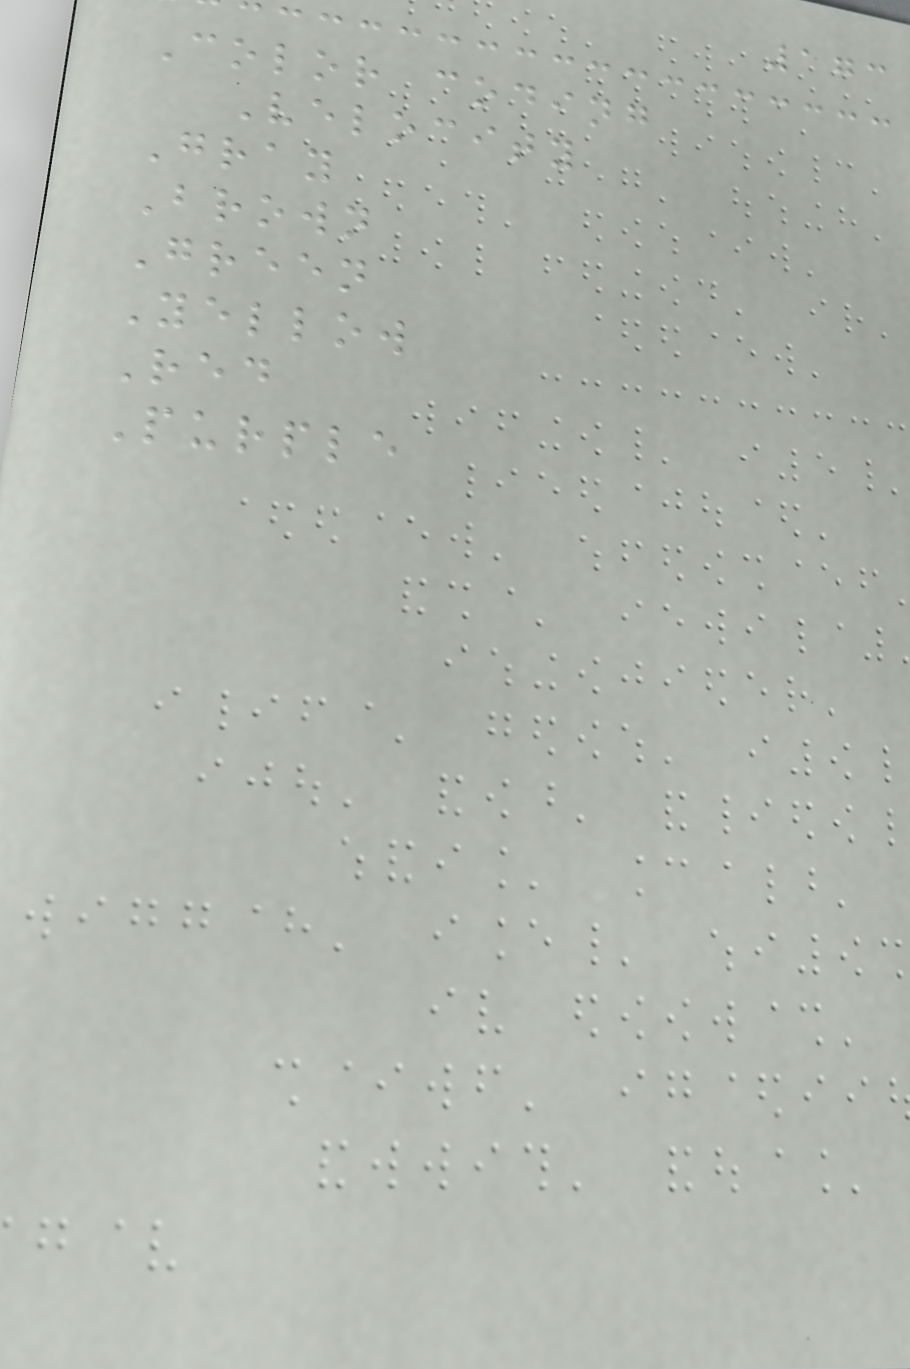173
Color coding
Velocity
Gray
Brown
Green
Yellow
Red
Purple
